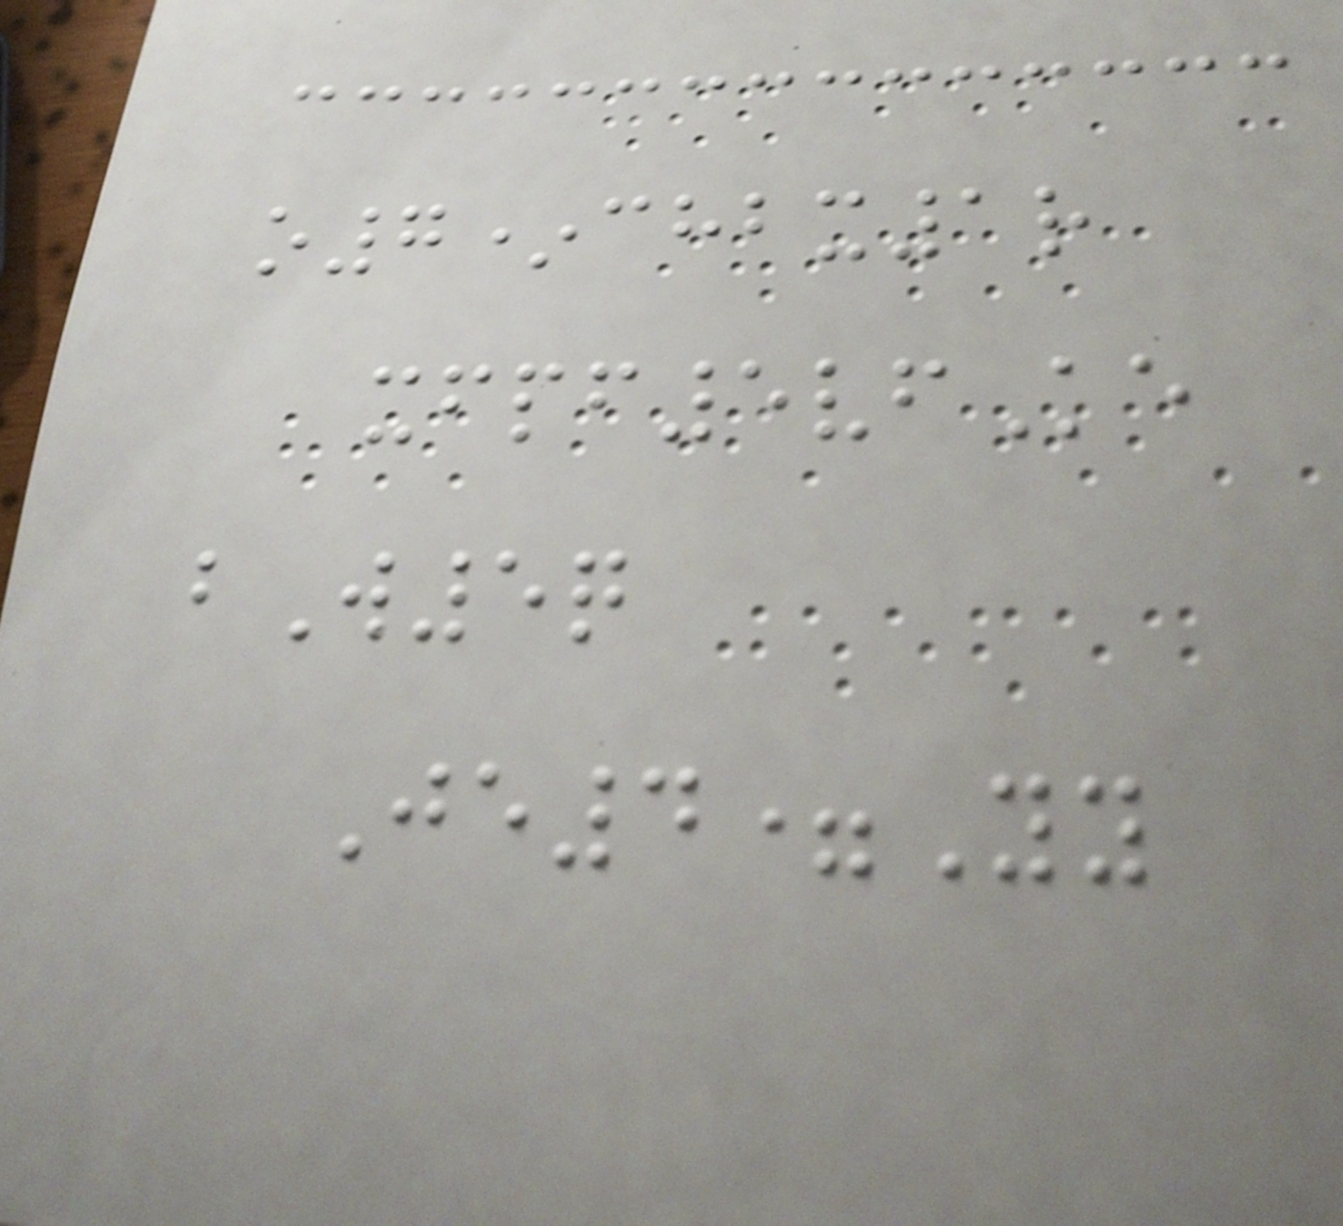o7*chbx1r
xfpf5vfKe
bW5q
Je4=Yy
